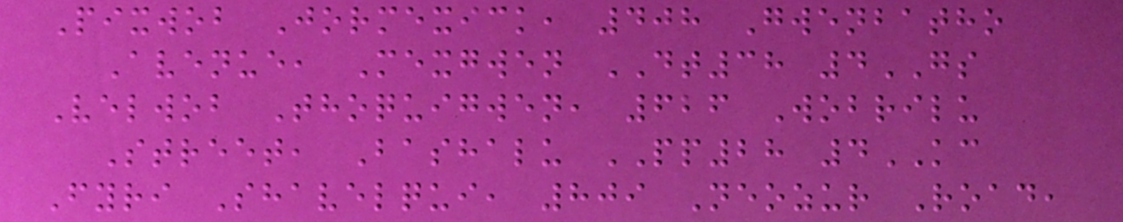Pixwob Jormexick, 408 Gwenbatho
Avenue, Mexgwen DT38 4GS
Velwob Thoquigwen, 626 Wobrilu
Street, Bashalu PP28 4KC
Fyri Shavelqui, 809 Neozur Road,
